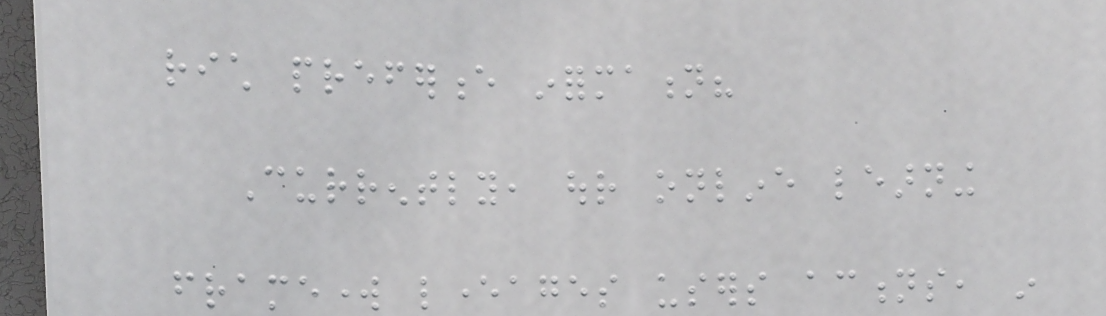rich preference information?
Currently, our online learning
framework leverages users actions, in
